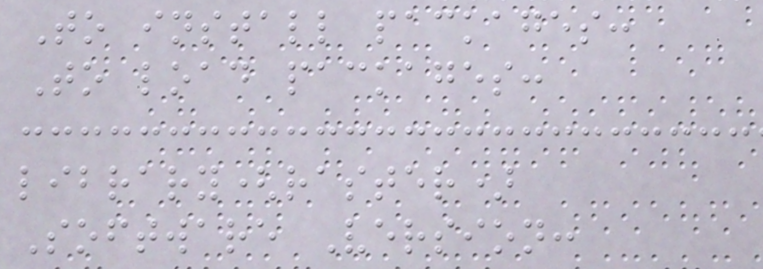To install packages:
To load packages:
library(raster)
Software Version:
